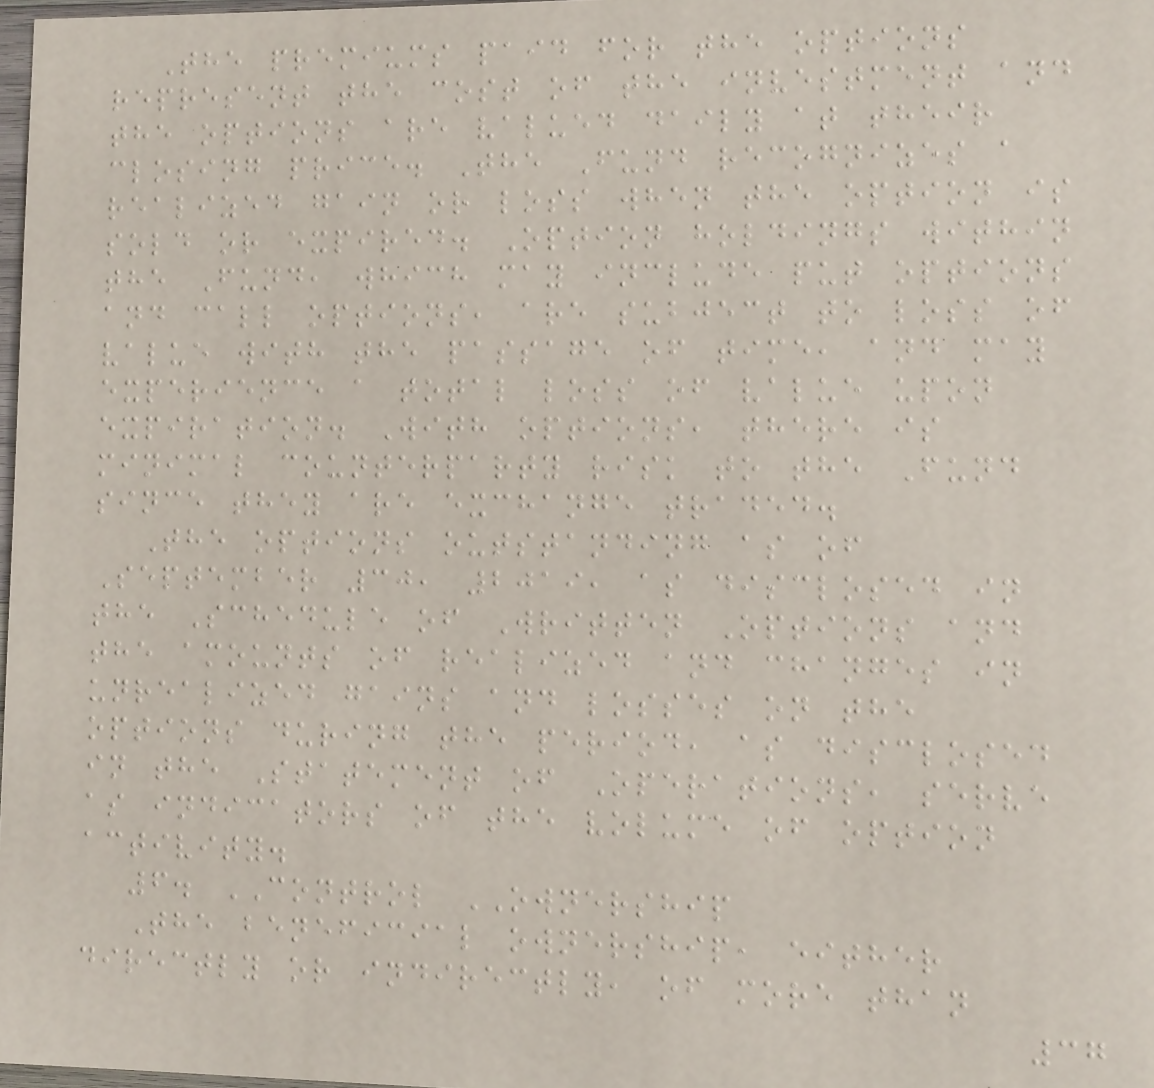The premiums paid for the options
represent the cost of the investment and
the options are valued daily at their
closing price. The Fund recognizes a
realized gain or loss when the option is
sold or expired. Option holdings within
the Fund, which may include put options
and call options, are subject to loss of
value with the passage of time, and may
experience a total loss of value upon
expiration. With options, there is
minimal counterparty risk to the Fund
since they are exchange traded.
The options outstanding as of
September 30, 2019, as disclosed in
the Schedule of Written Options and
the amounts of realized and changes in
unrealized gains and losses on the
options during the period, as disclosed
in the Statement of Operations, serve
as indicators of the volume of option
activity.
6. CONTROL OWNERSHIP
The beneficial ownership, either
directly or indirectly, of more than
37
